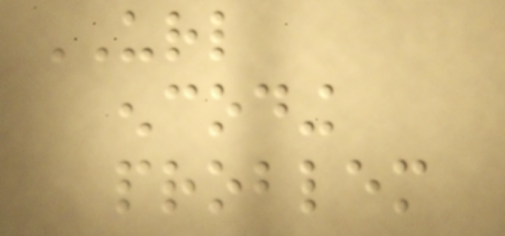URL
encoding
problem
